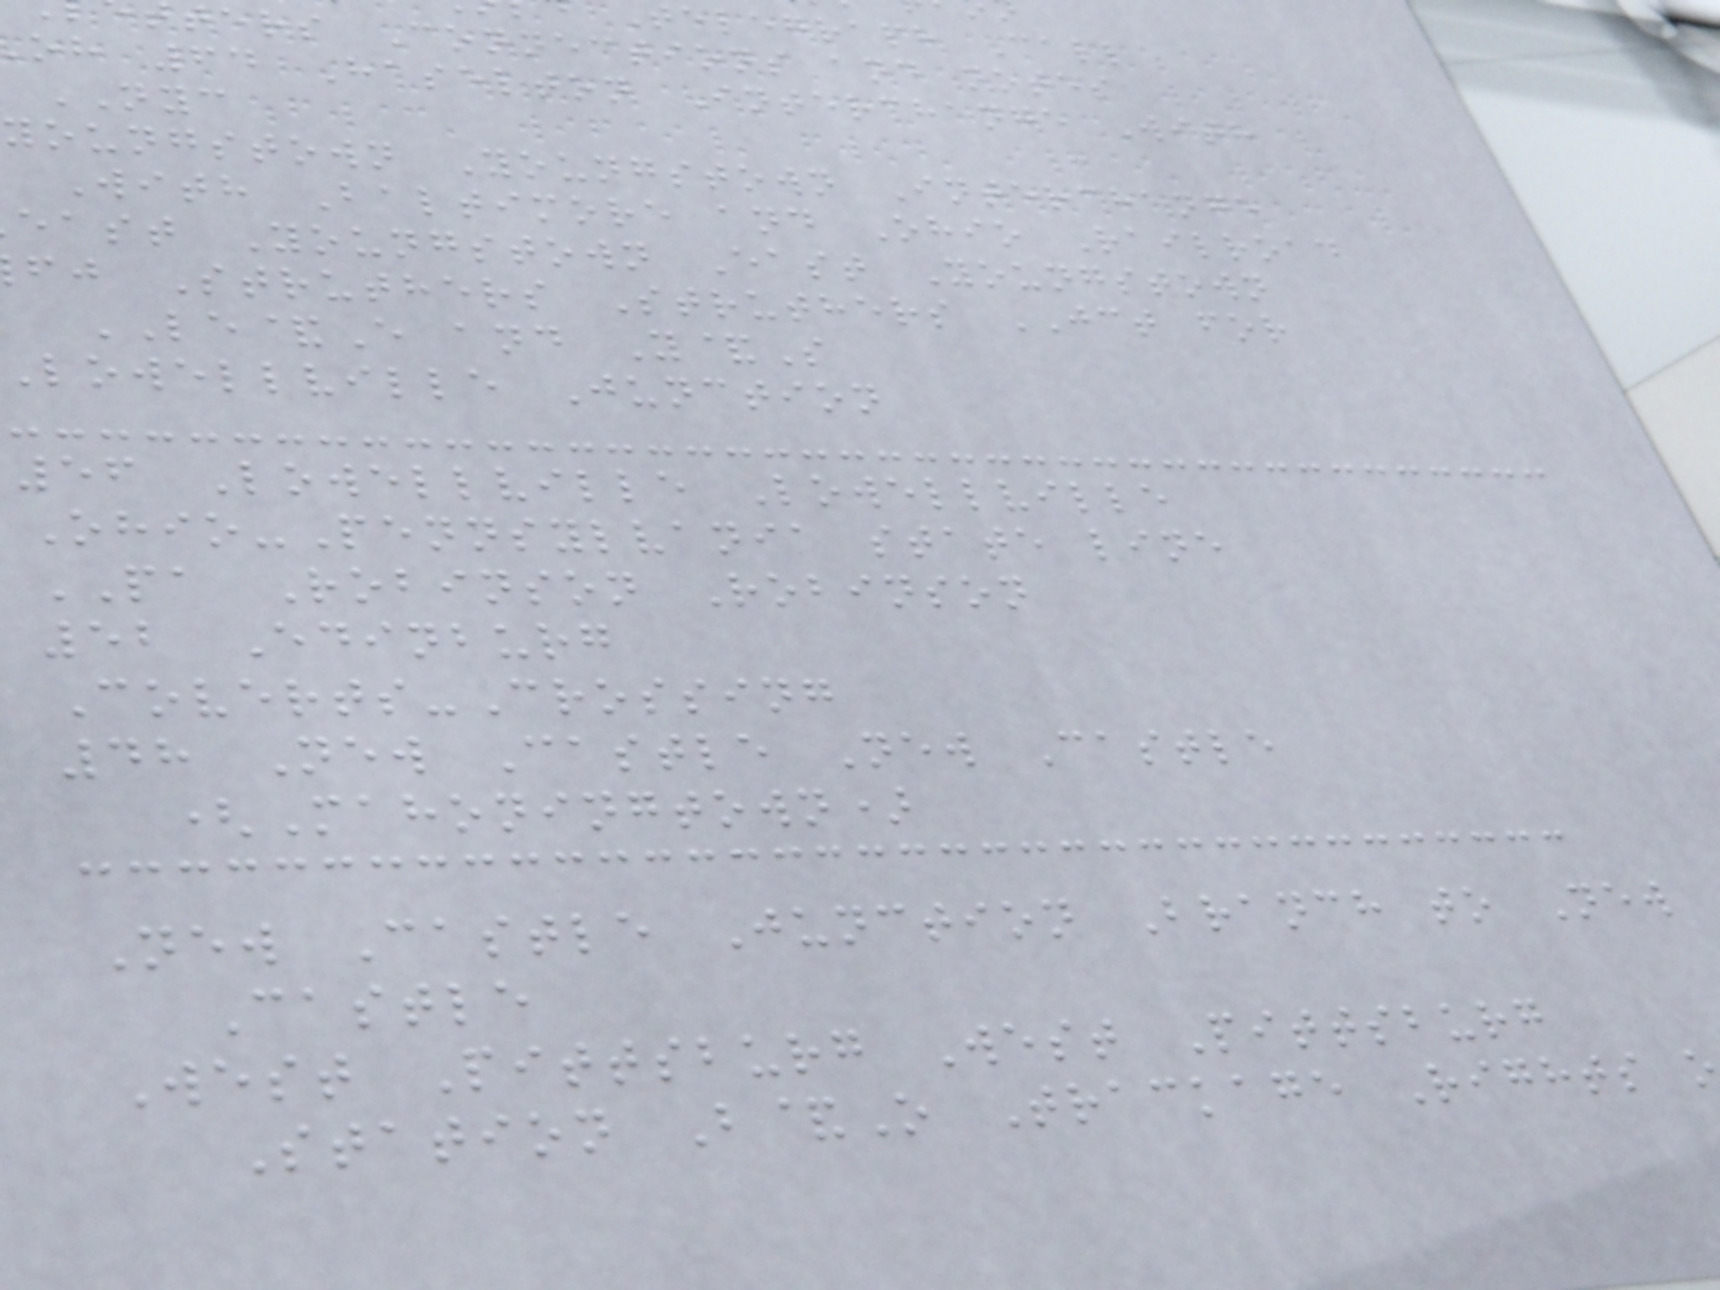telegraph Call
ters Connections and notes
oh 64 Haselton Interchange With
NYC
youngstown Youngstown Interchange
With Baltimore and Ohio Railroad
east Youngstown East Youngstown
fj Struthers Struthers JCT for
LE&E and Y&S
lowellville Junction
56 Lowellville Lowellville
Ohio-Pennsylvania state line
PA Robinson Robinson
52 Edinburg
Coverts-Crossing
48 New Castle New Castle
(Mahoningtown)
New Castle Junction Branch to New
Castle
West Pittsburg West Pittsburg
Station B&O Trackage Rights
